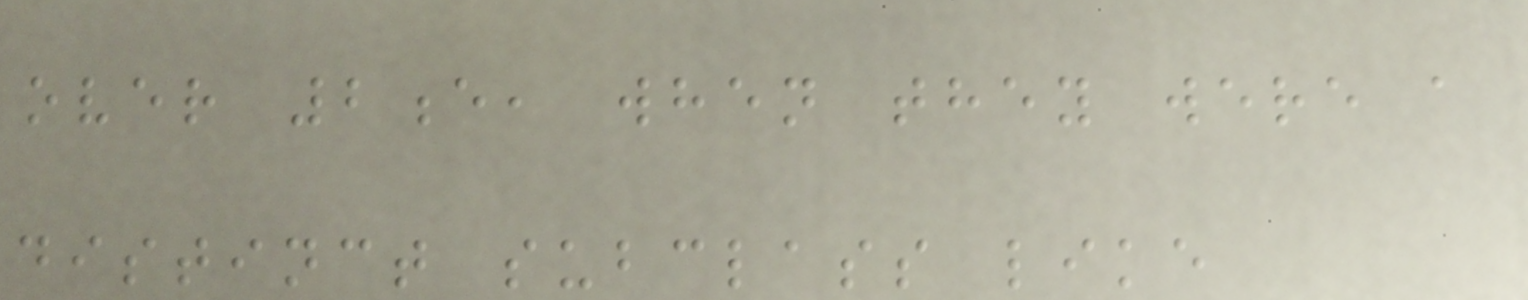over 2e, when they were a
distinct subclass like
